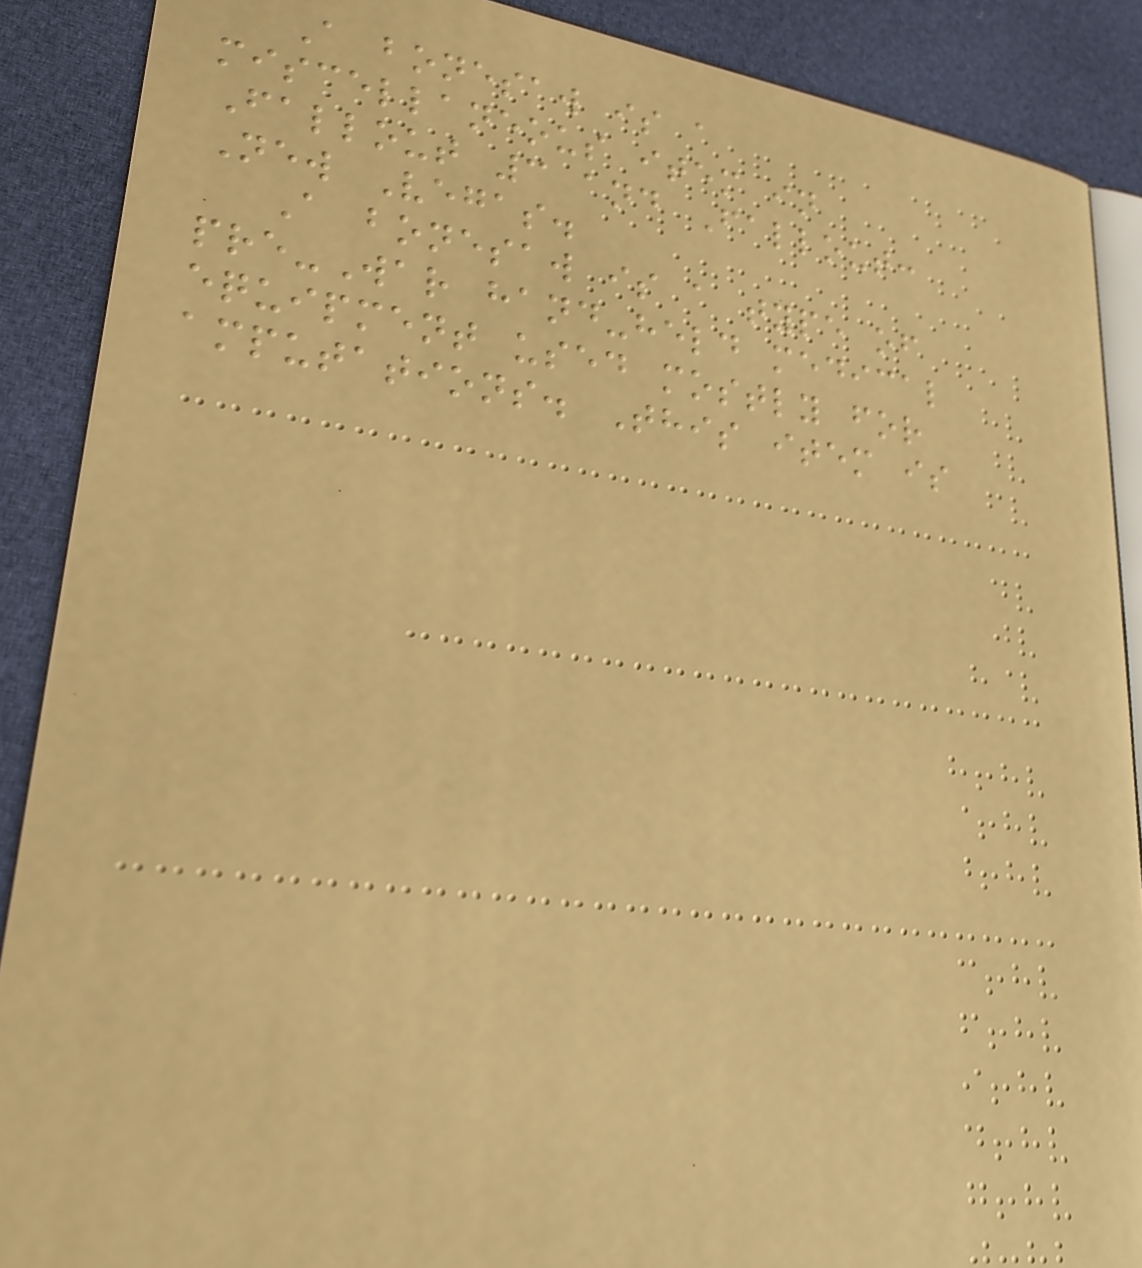A bonesaw is a
miscellaneous item in
Fallout 3 and Fallout:
New Vegas.
A bonesaw is a type of
pre-War hand-held medical
equipment used mostly for
amputations. This item is
